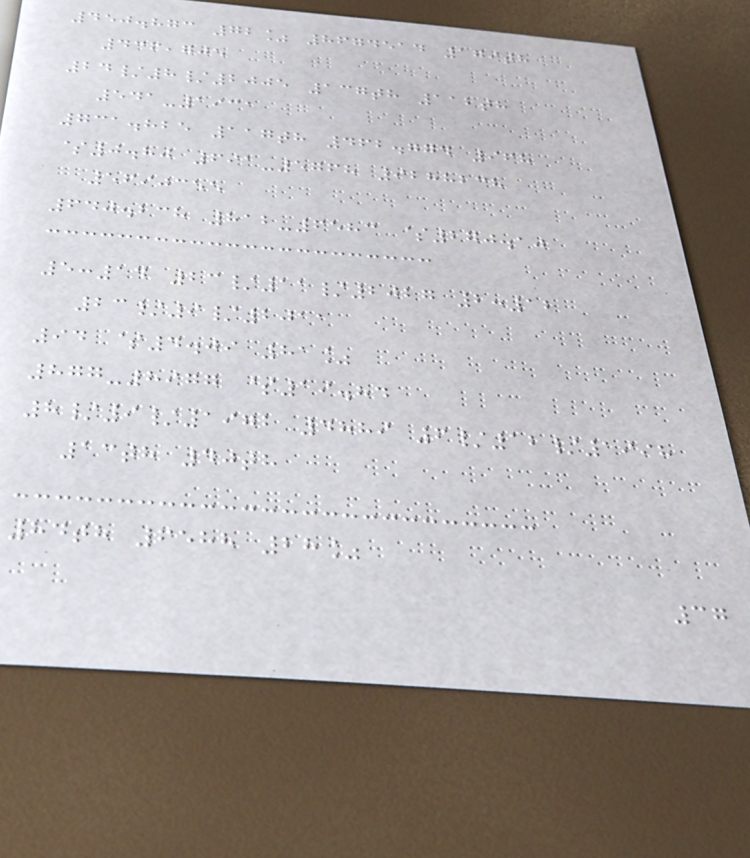450.873 72% 8674514 179th
436,705
24/8/2005 137th 112th
541-1931
731.825 117th 462.774 968
$0.80 691-5768 9288238
5690355
640.238 812-6583 $270.10
5:14 23/11/2027 2:12
23/9/2011
94 $4.09 81%
877-8977 $19.84
8/9/1972 4889 6/12/1998
13th 40th
84th 6588 28%
37
